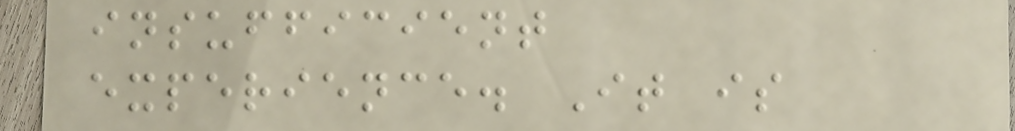insufficient
experience. It is
